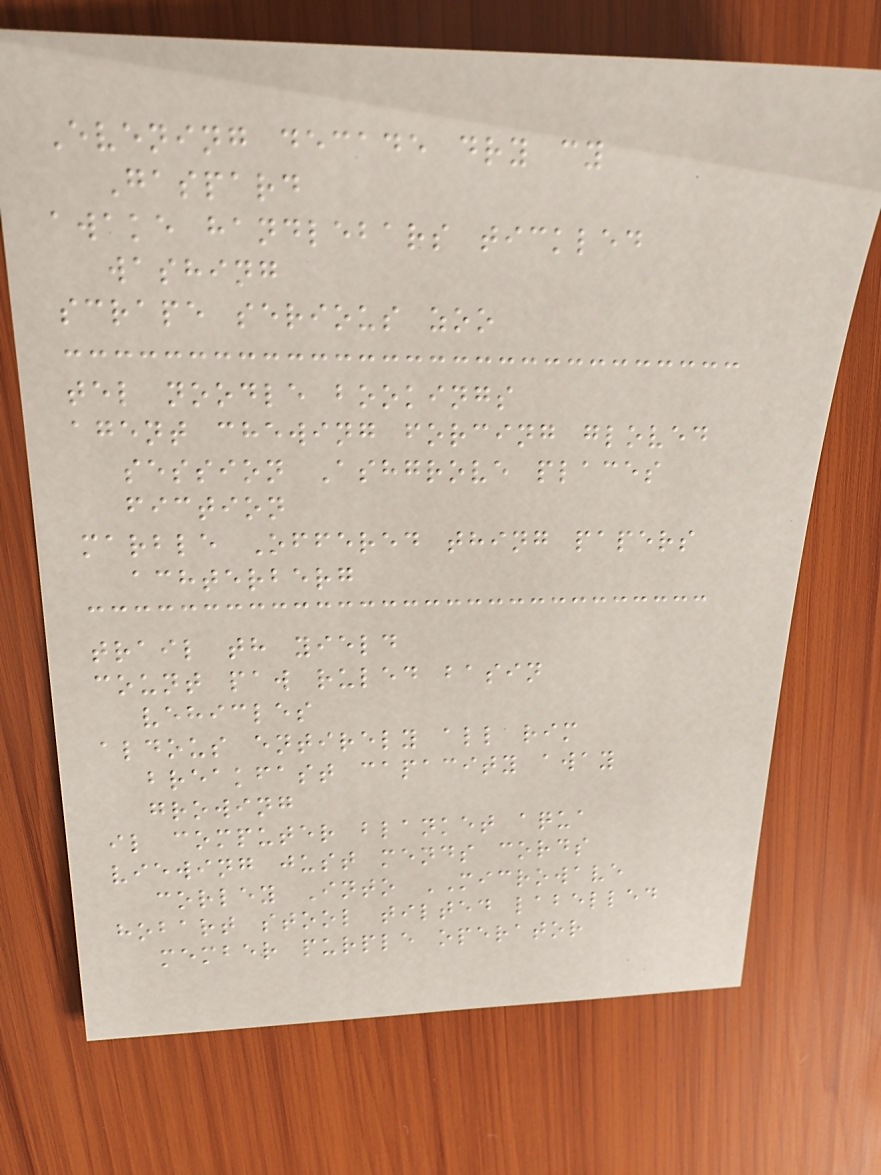Evening decade dry cy
Gaspard
awake handlebars tickled
washing
scrape serious zoo
tel noodle bookings
agent chewing forcing gloved
session Ashgrove places
fiction
marble Offered thing papers
achterberg
trail th yield
count paw ruled basin
vehicles
aldous entirely all rim
breakfast capacity away
growing
il computer blanket aqua
viewing just mends cords
corley Into MICROWAVE
hobart stool tilted labelled
member purple operator
